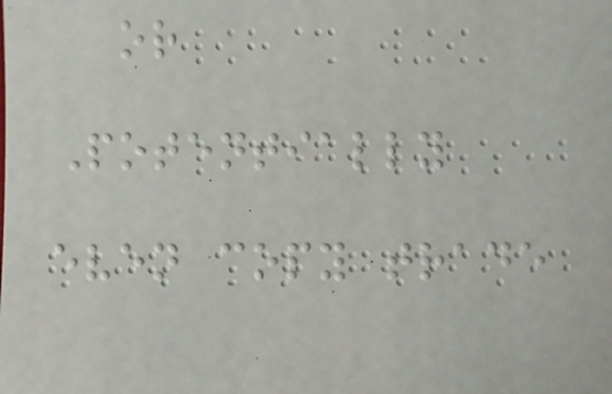or
Potentially
even copy trade
